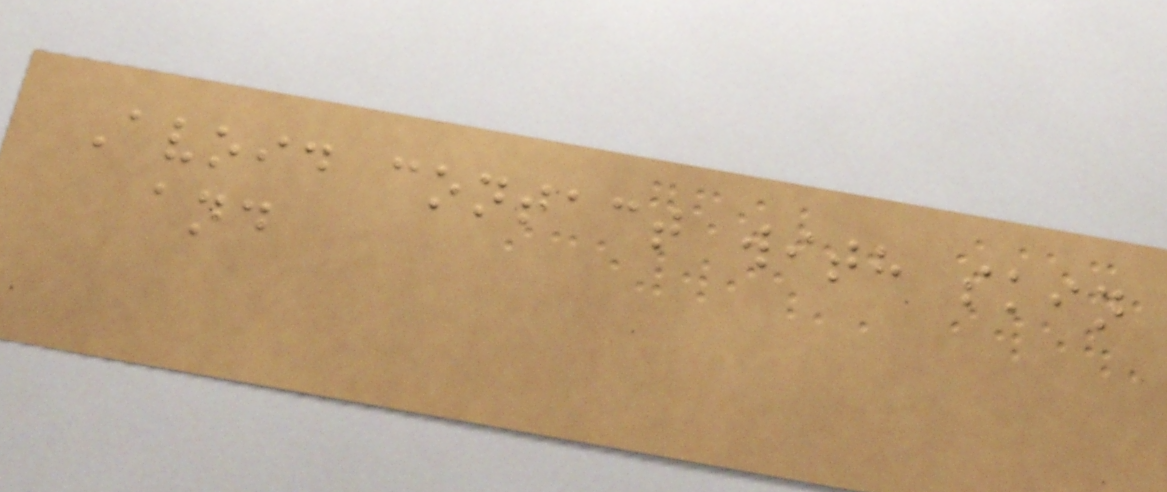Avoid contact with skin
and
